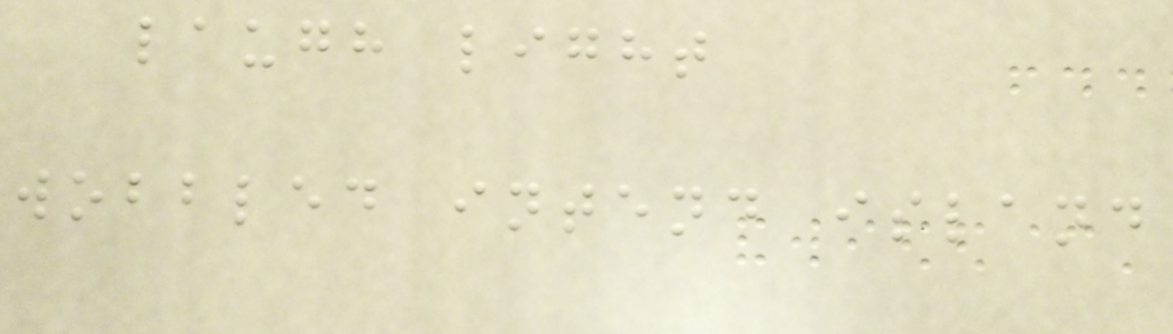laugh light
wobbled intend island
